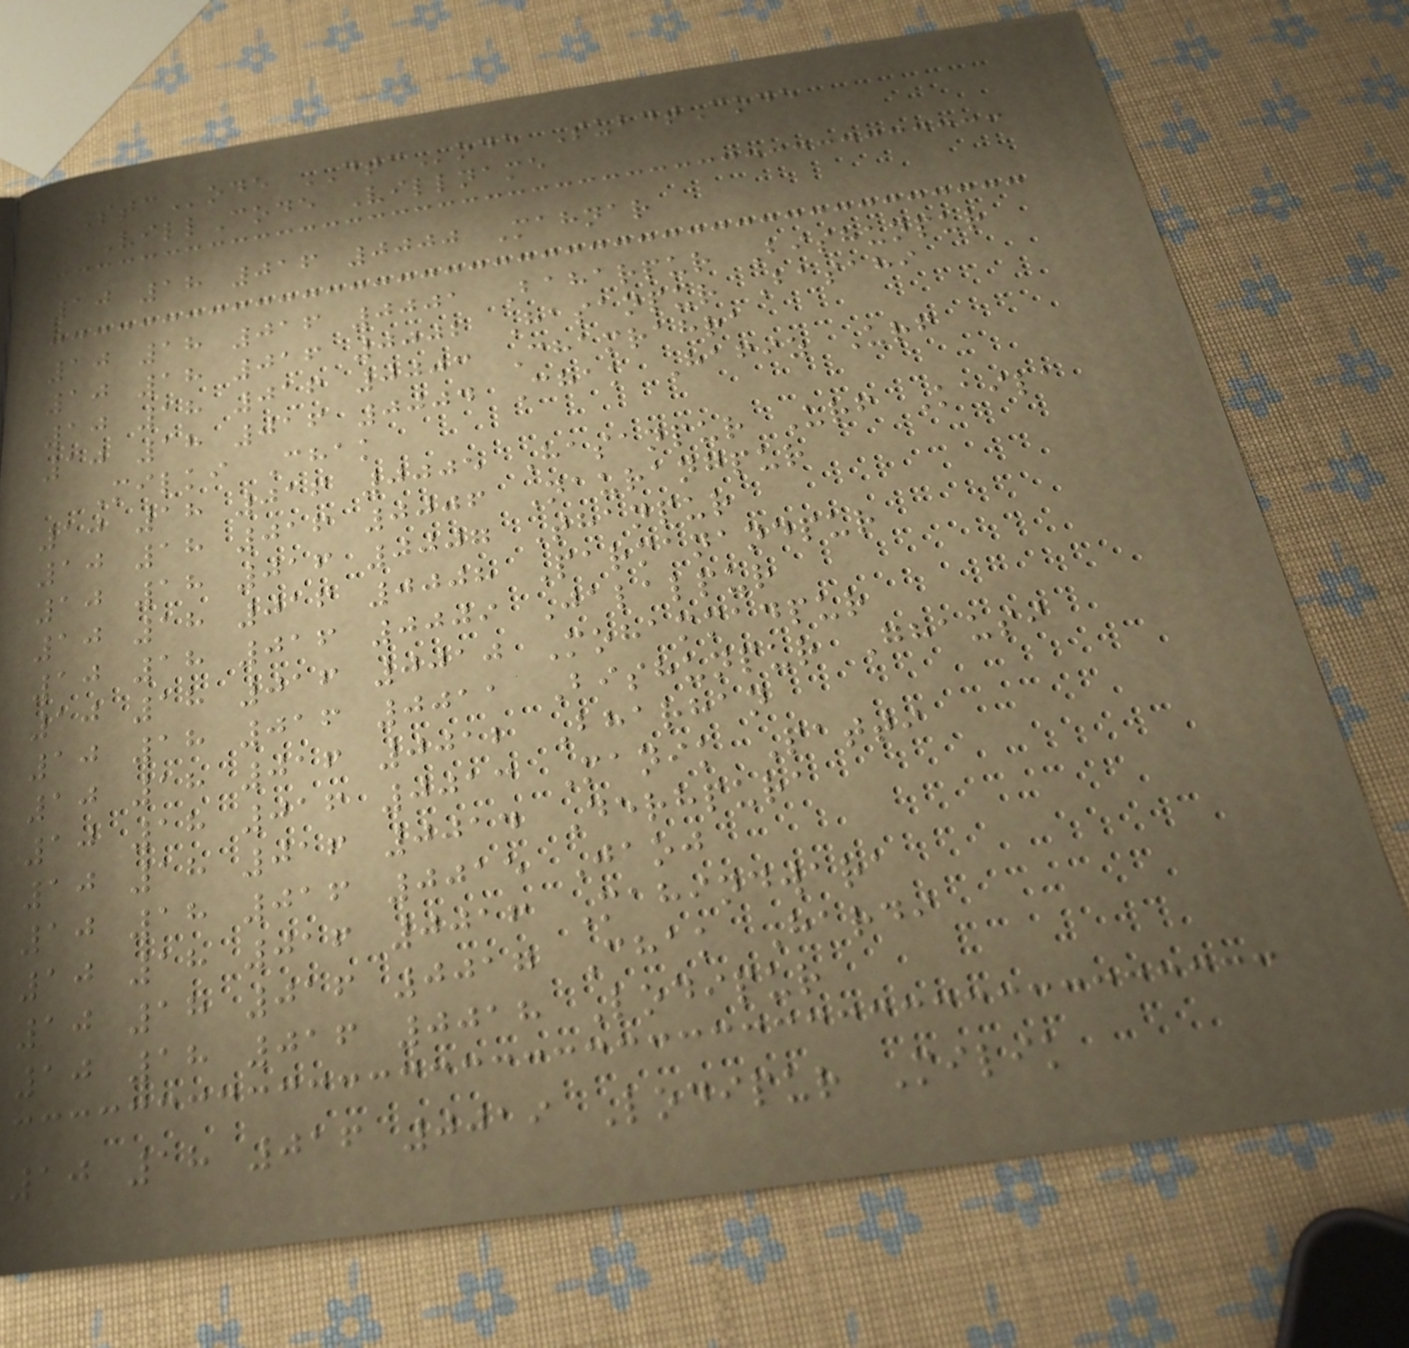STCode DTCode SubdtCode
VillCode Villname
10 18 016 0000 Mahnar
10 18 016 0001 Baharpur Bishunpur
10 18 016 0002 Hasanpur Basahi
10 18 016 0003 Chamrahra
10 18 016 0004 Chak Hafiz Urf
Milki Chak
10 18 016 0005 Hasanpur Urf Kaila
10 18 016 0006 Naurangpur
10 18 016 0007 Thanpur
10 18 016 0008 Parmanandpur
10 18 016 0009 Jalalpur
10 18 016 0010 Mohammadpur
10 18 016 0011 Bishunpur Ghausi
10 18 016 0012 Bharhan
10 18 016 0013 Manik Patti
10 18 016 0014 Derhpura
10 18 016 0015 Jaoj
10 18 016 0016 Mahindwara
10 18 016 0017 Chak Hardi
10 18 016 0018 Lodipur
10 18 016 0019 Lodipur Milik
